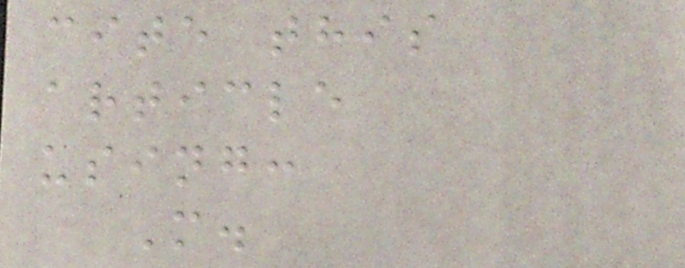cite this
article
using:
M.
